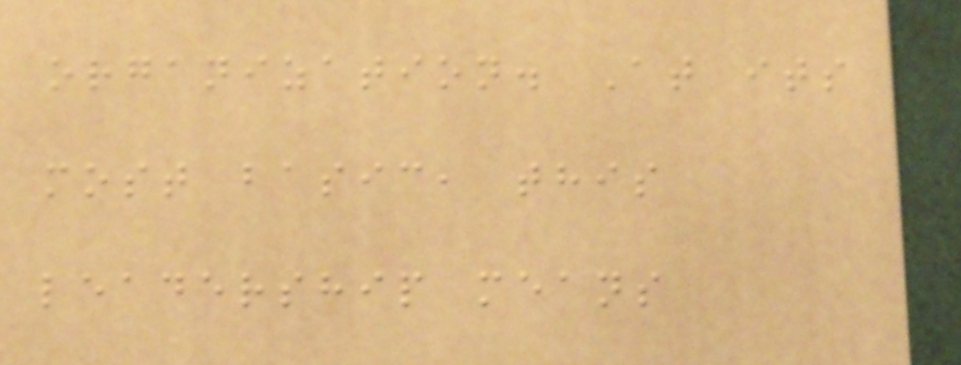organization. At its
most basic, this
leadership means
